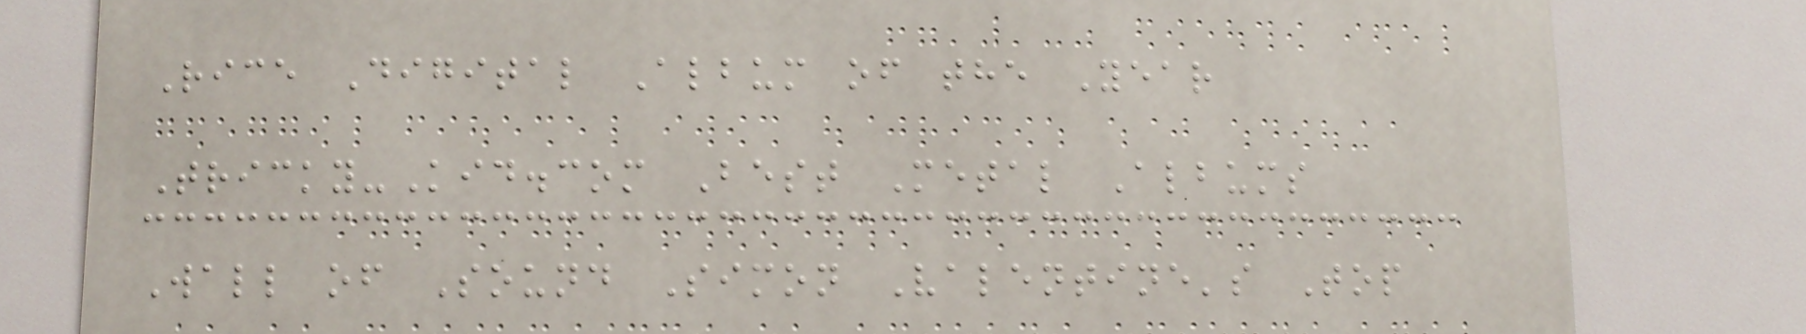Rice Digital Album of the Year
Tricky-Kid.com Best Metal Albums
Wall of Sound Simon Valentine's Top
